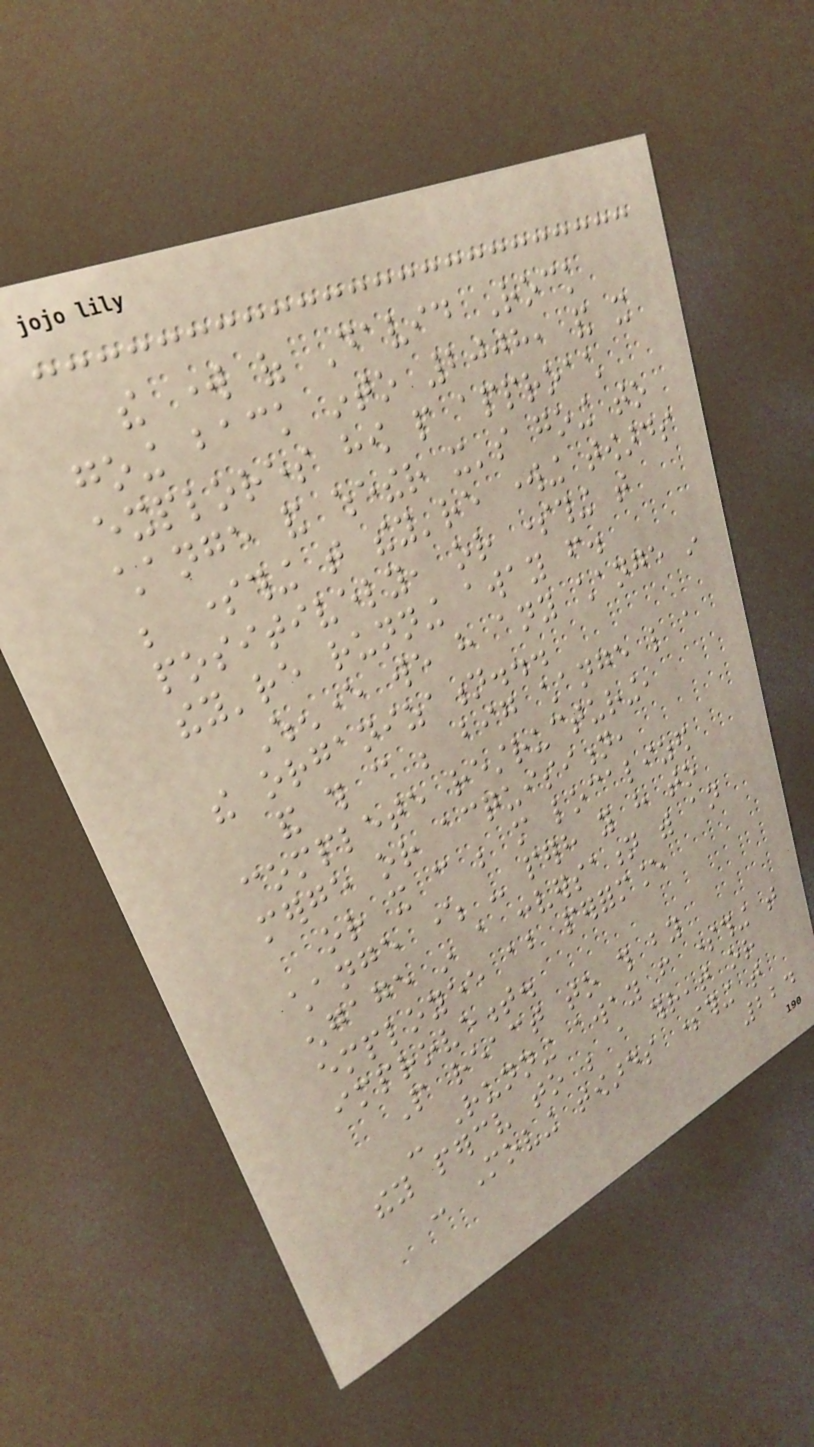the work of David Rock
going back into 2008, and it
explores how people approach
change and whether it's going to
be something that they're working towards
positively, or something that
they're running away from.
Whenever we have any change in
the organization...
and this can be big change like a
complete restructuring,
merge or acquisition,
or it can be more localized
change where - perhaps you have to
engage in a conversation with an
employee about performance
improvement.
People react to this by
- Running away from something that
they perceive to be a threat or
- Moving towards something that
224
